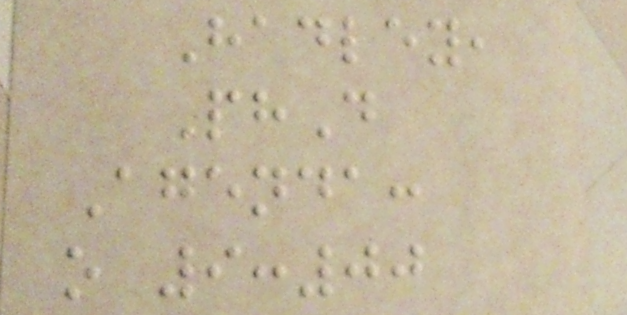Hadley,
PhD
Agenda:
o 9:00
